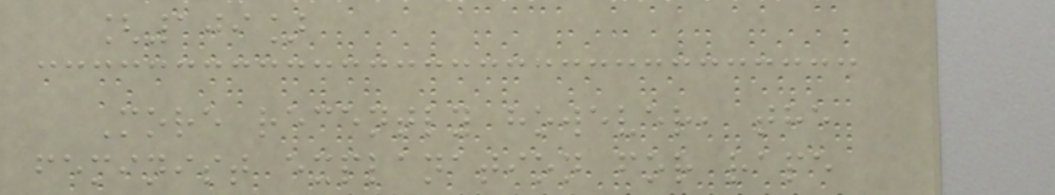[109]
More recently however, the
feminist explanation for rape
